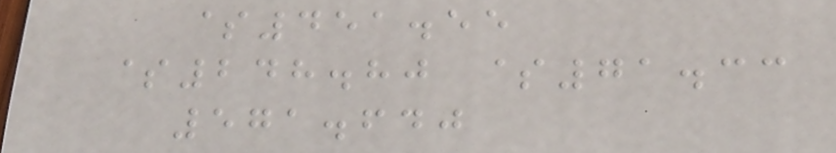$451.55
$248.80 $71.33
571.640
